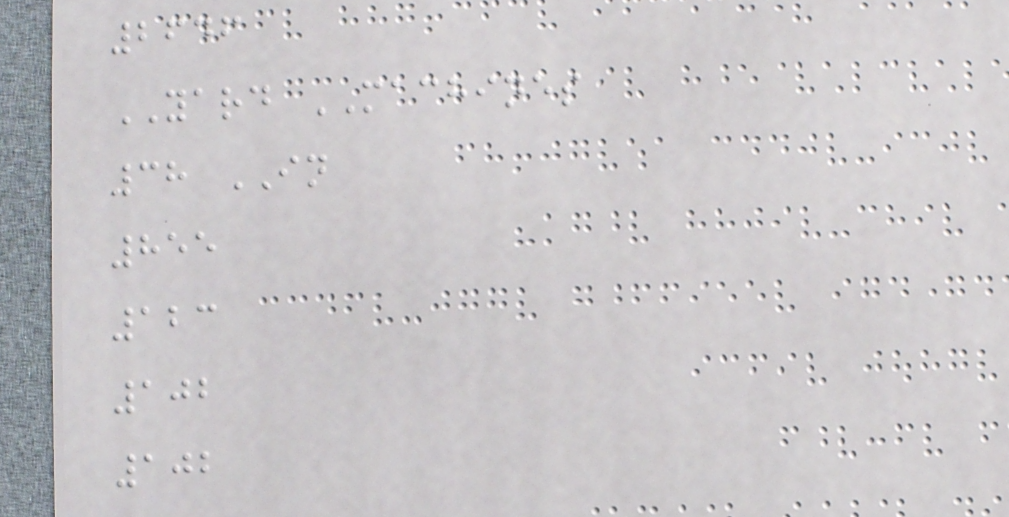2646
YARD MACHINES
38 IN
855
123
102
102
